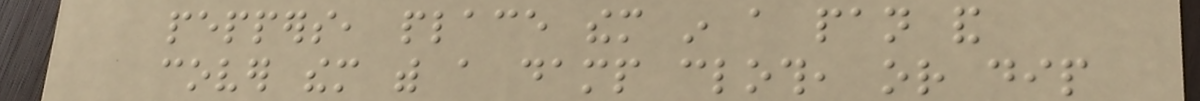peppers, place them in a pan and
cover them with a damp cloth, or dip
